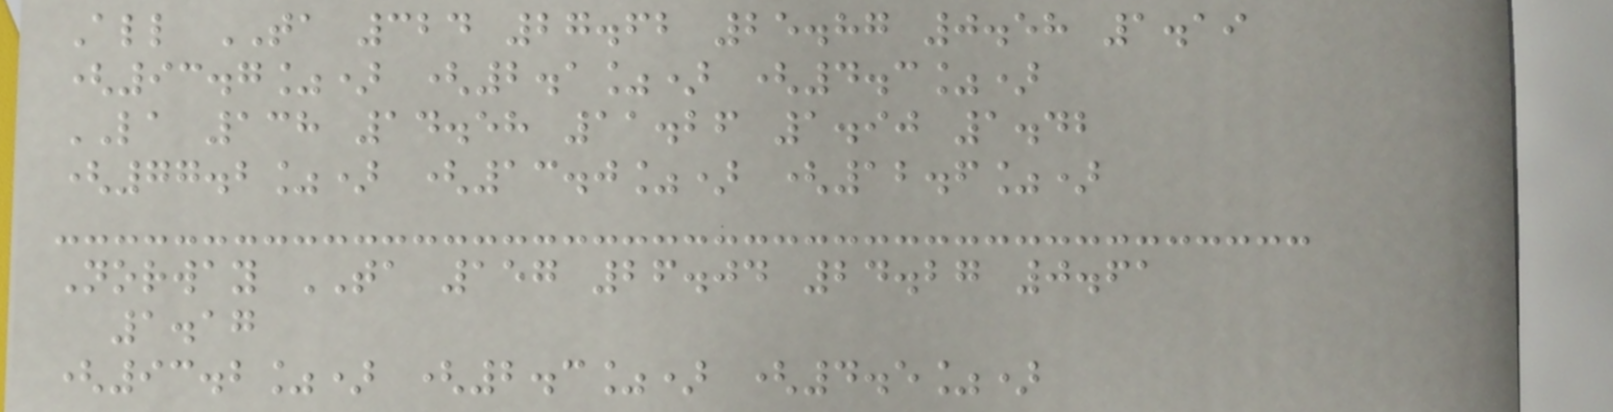All TA 324 27.62 25.87 0.58 1.19
(93.7%) (2.1%) (4.3%)
LA 138 14.58 11.26 1.90 1.42
(77.2%) (13.0%) (12.6%)
Norway TA 157 26.04 24.27 0.61
1.17
(93.2%) (2.3%) (4.5%)
